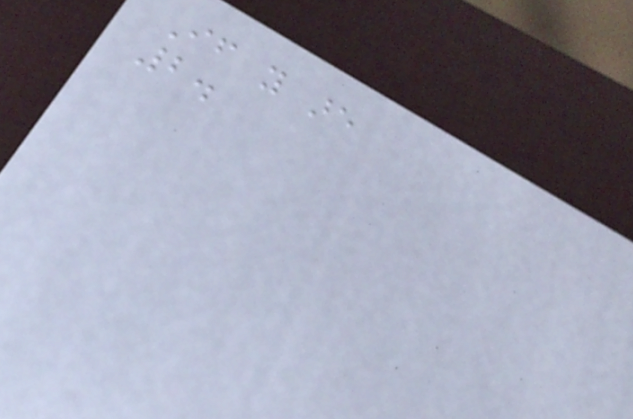If you are
2.
